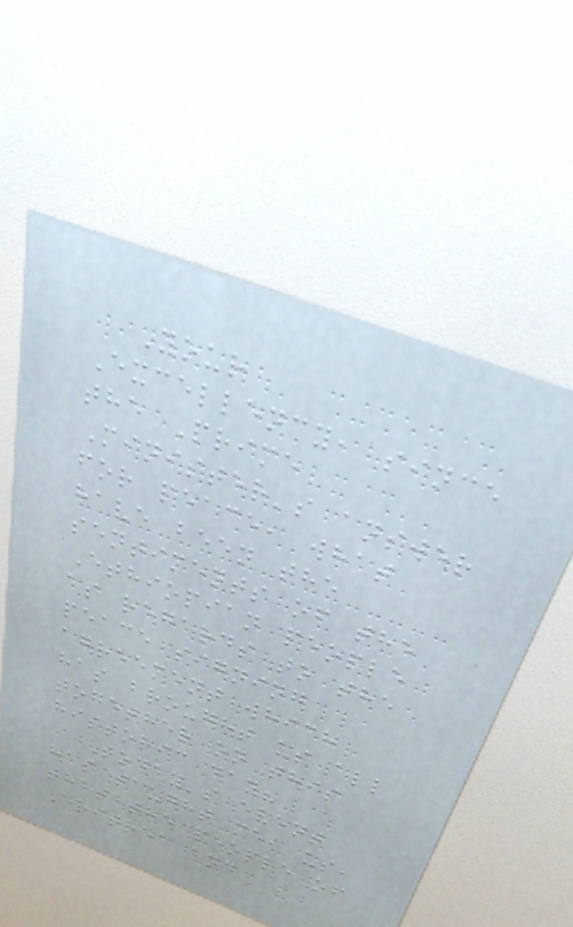Your
Excellency, since
the Prime
Minister's answer
for peace, what
have been the
sentiments of the
Ethiopian people
as regards to the
peace signing
agreement which
has brought us all
together on this
historic day?
Today's event
has taught me, us,
that the people of
Eritrea and
